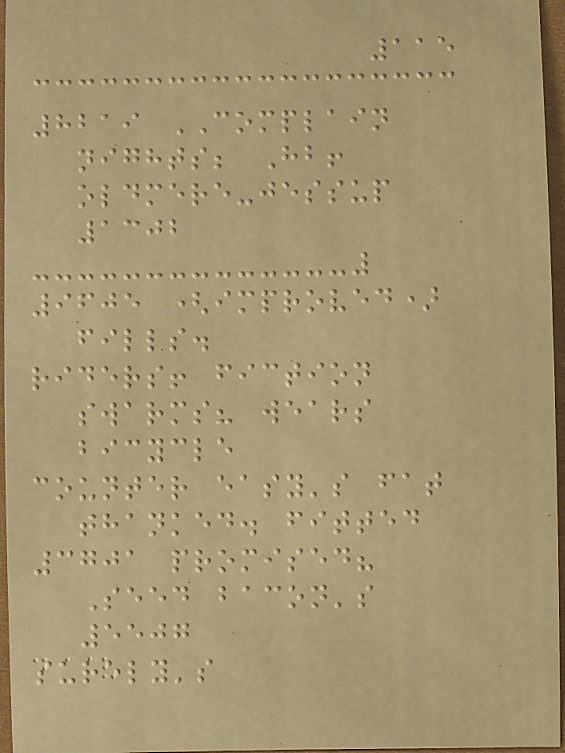115
8219 COMPLAIN
nights; Hb!
oldmere-jessup
1302
9605 (improved)
fills.
riders! fiction
swarms? wears
bicycle
counter easy's fat
thanked. fitted
3701 promised?
Seed bacon's
5507
surely's
